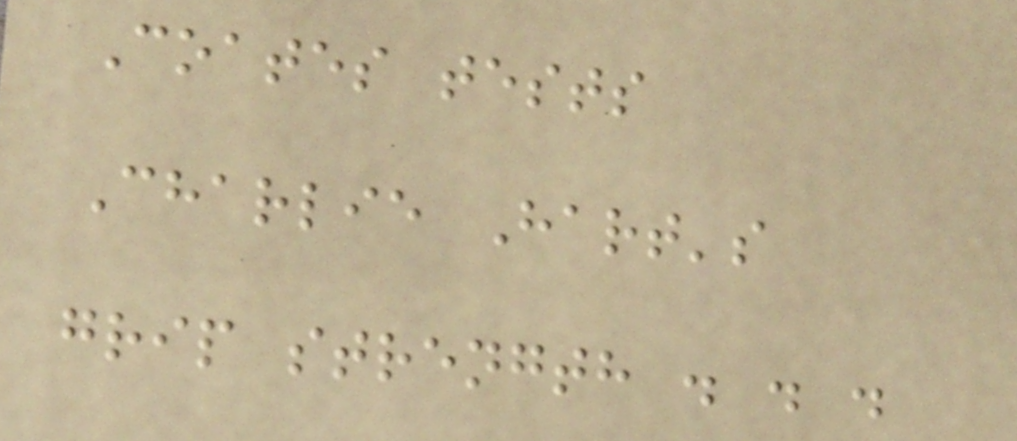Coates tests
Charlie Hart's
grip strength . . .
